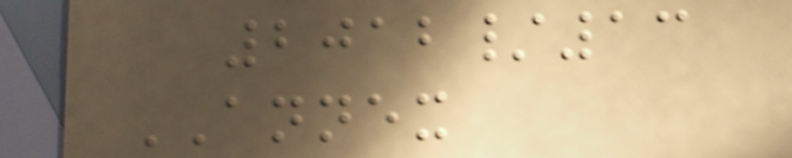2012/13
ANNEX
